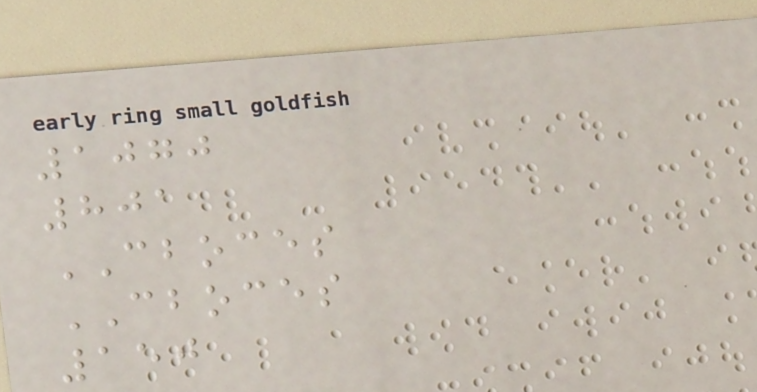1070
801
CBOCES
CBOCES
150
